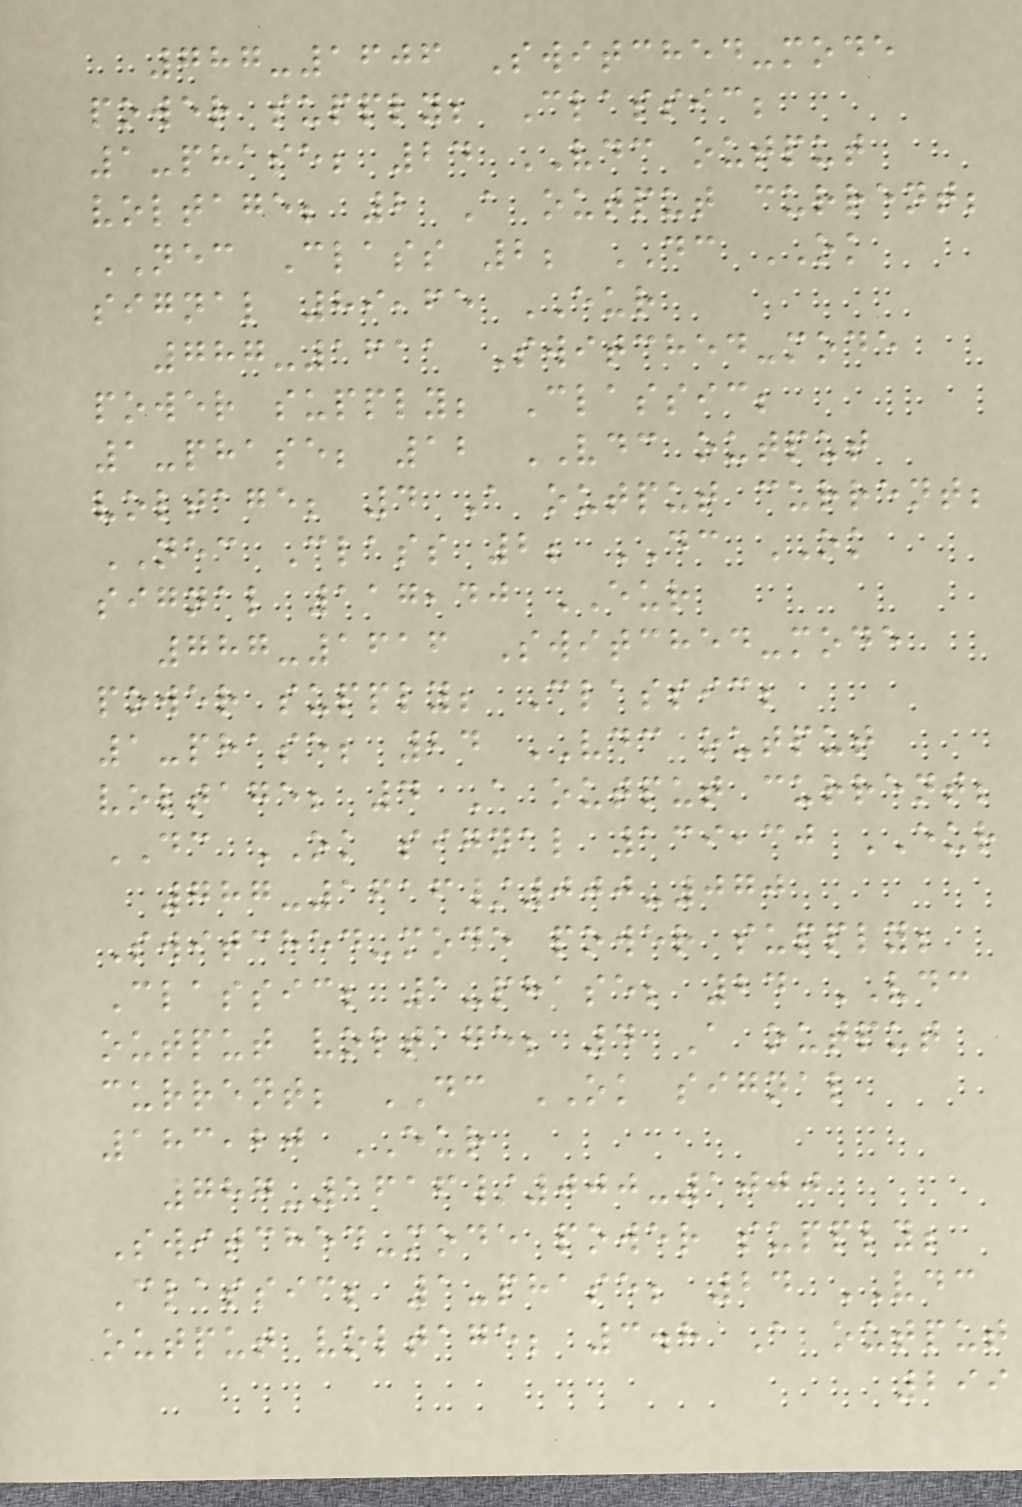787-1606 Switched-mode
power supply; Classic;
1-phase; 24 VDC output
voltage; 2 A output current;
NEC Class 2; DC OK
signal 89,65 EUR
787-1611 Switched-mode
power supply; Classic;
1-phase; 12 VDC output
voltage; 4 A output current;
NEC Class 2; DC OK
signal 117,40 EUR
787-1616 Switched-mode
power supply; Classic;
1-phase; 24 VDC output
voltage; 4 A output current;
DC OK signal 139,30 EUR
787-1616/000-070
Switched-mode power supply;
Classic; 1-phase; 24 VDC
output voltage; 4 A output
current; DC OK signal
183,20 EUR
787-1616/000-1000
Switched-mode power supply;
Classic; 1-phase; 24 VDC
output voltage; 3.8 A output
299
